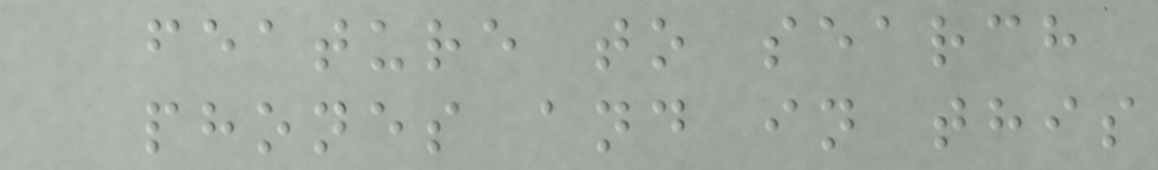feature to search
phones and in this
